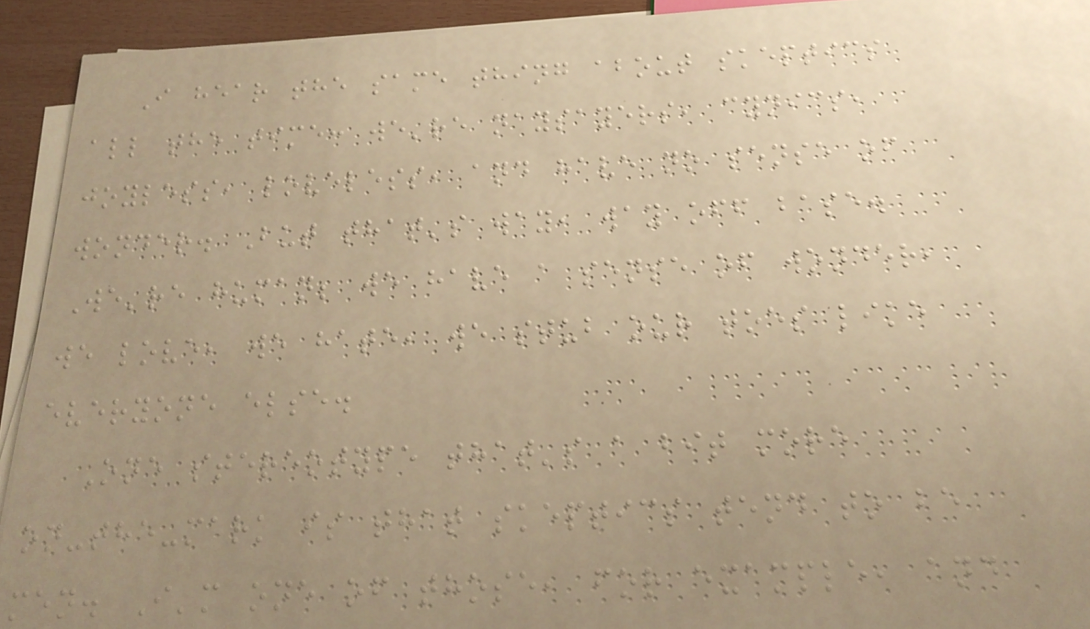I hear the same thing about skeptics
all the time: we're naysayers, cynics,
joyless, loveless, and have no sense of
wonder. But that's way, way off base.
We're human; we have a sense of wonder,
we love, we hate, we stub our toes like
everyone else.
One stereotype that's a bit more
on-the-mark is that skeptics tend to be
men. I'm one of those, for example, and
